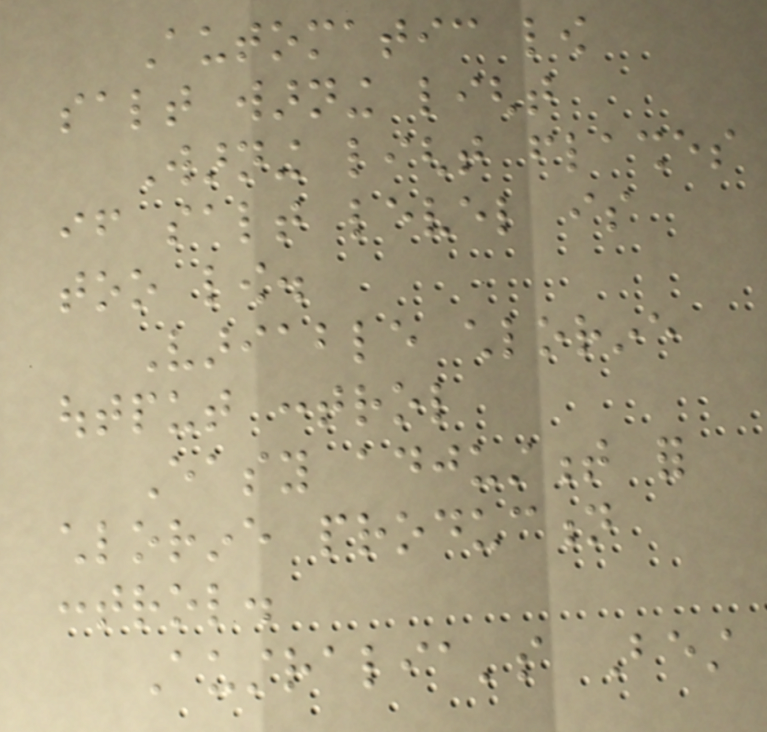Automatic low
salt warning light
Warning light flashes
if salt level is
too low.
Variable chlorine
output control
Easy adjustment for
chlorine production
control.
Australia's Best
